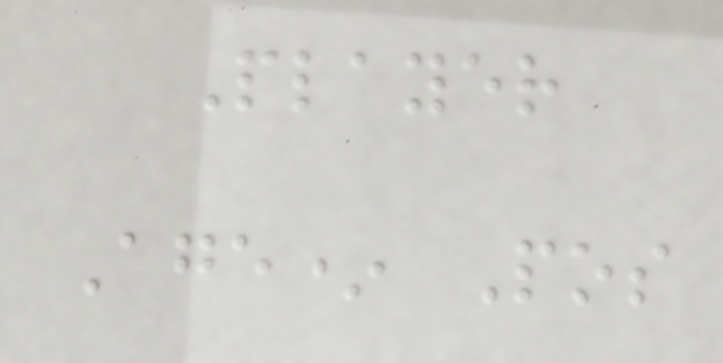Player
Age* Pos
